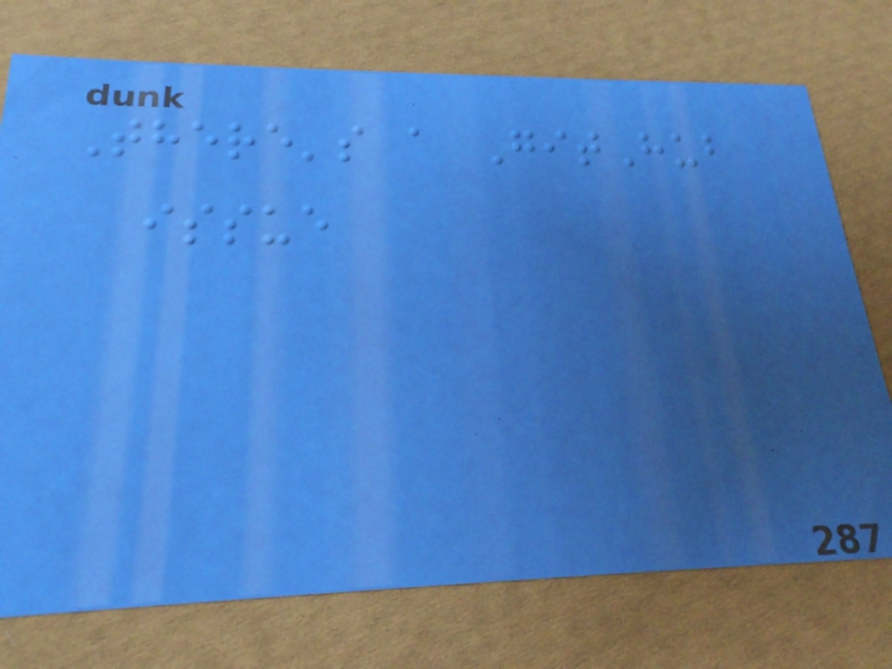There's a GitHub
issue
